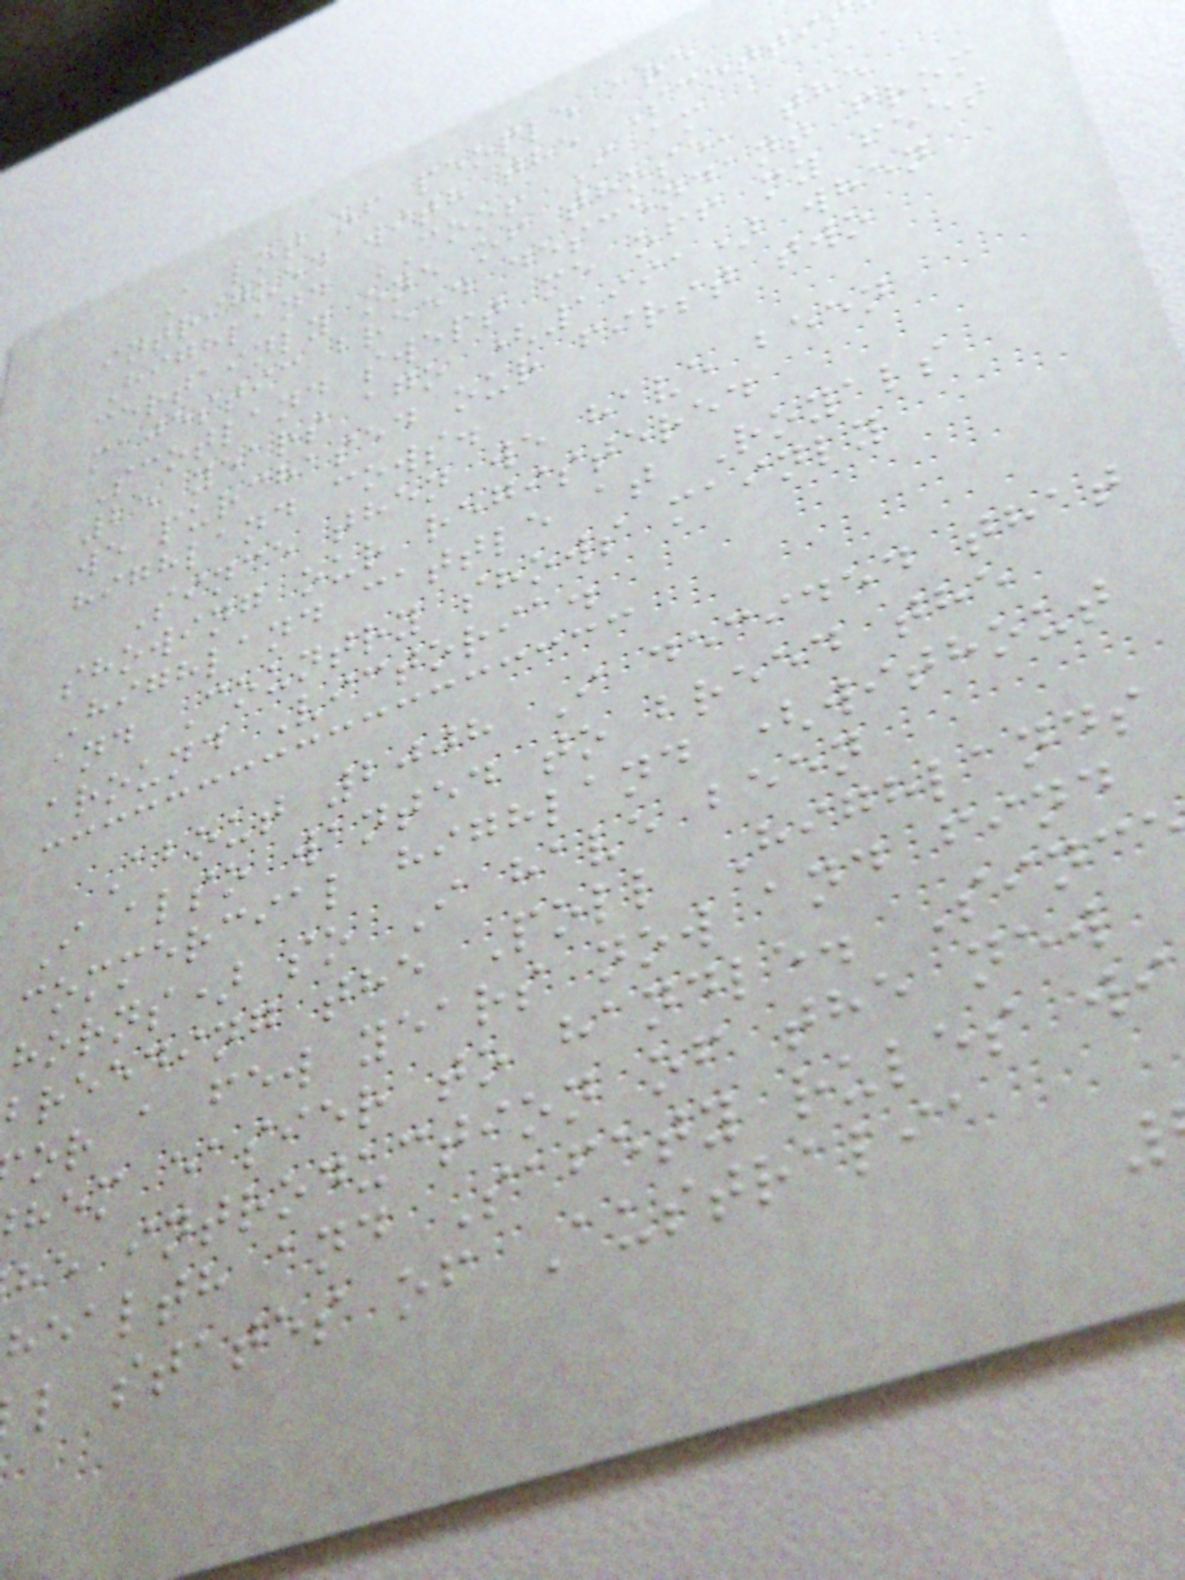A lot of people are
intrigued with the Scotti
Highland COO! I am
certainly one of those, the
majestic breed descendant from
Scotland swept me off my feet
25 years ago (1991) when
we purchased our first two
highland cows.
Since then we have been
showing our registered
Highland cattle at Royals
and Country shows mainly
around Victoria.
About 2008 I decided that
I also wanted to breed the
commercial highland (without
horns) so I have been
breeding the Poll Highlands
or a few years now and find
hem easier to handle. Sinc
he introduction of the new
health and Safety rules wi
l states of Australia
